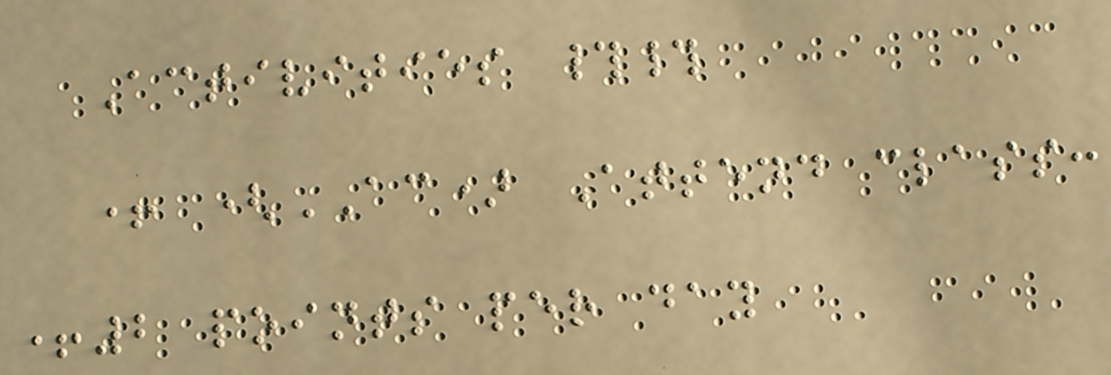Activities ##
+ (AC) Attend class:
+2 points per day
